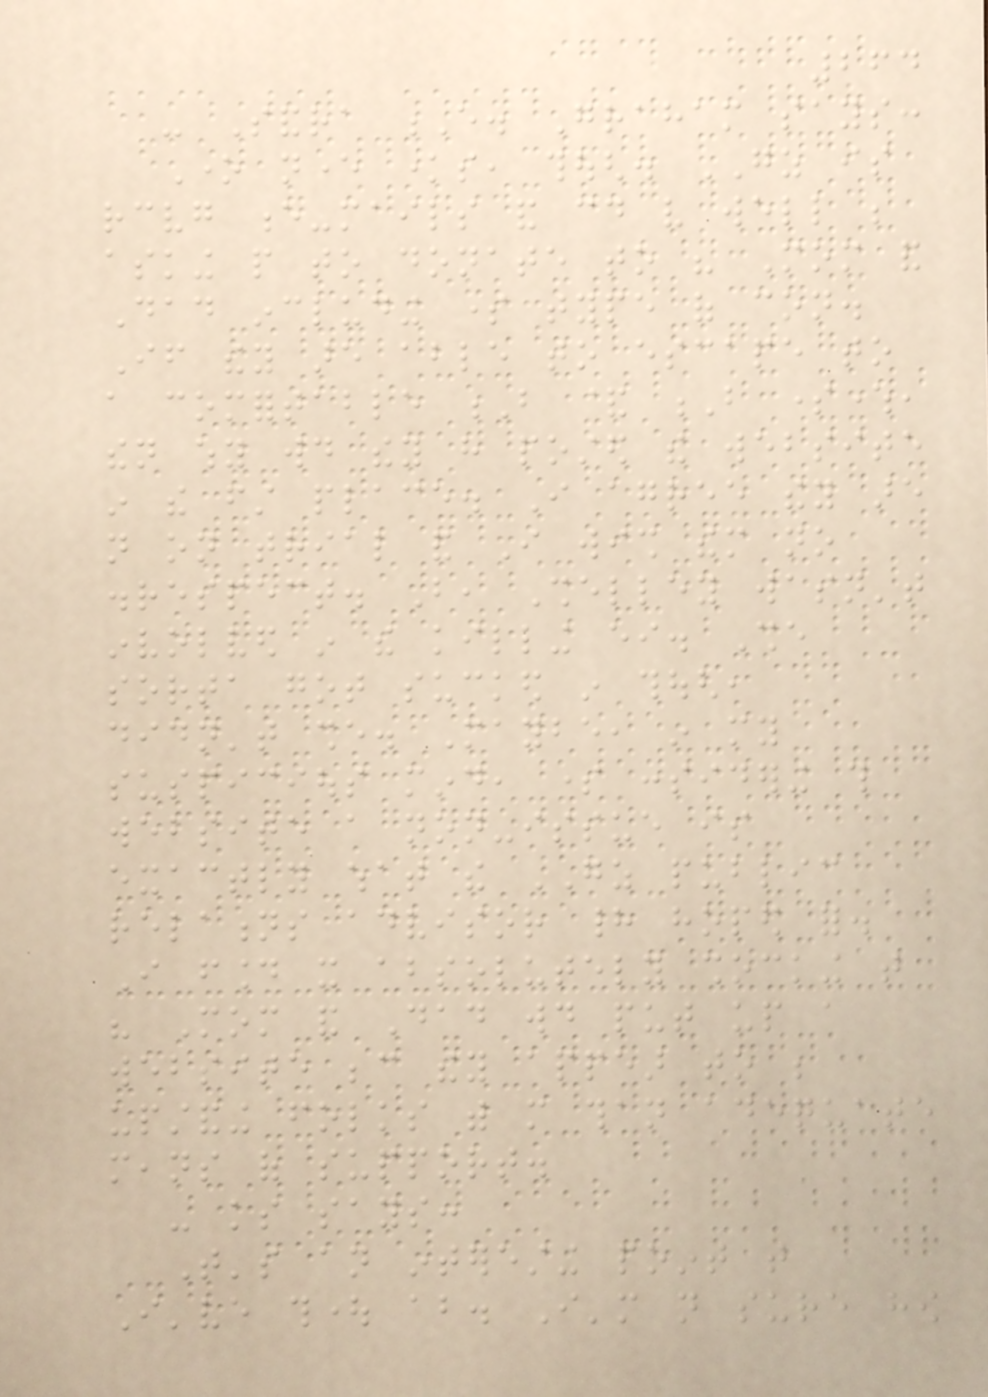264
- Sandra E. Graham says:
One never knows, though. GZ is
receiving e-mails and could very well be
asking people to donate to his Mom and
Dad including some type of con.
If they are able to escape to
a comfortable B & B somewhere,
then why would they have posted the website
in the first place. I agree they are
not on trial and I wish them no
disrespect. But, Shelley wasn't
involved in the killing either. She
sorta got sucked in though,
didn't she. Maybe, in my
suspicious mind, some considering this
website a non-issue is
exactly what the GZ public
relations advisor had hoped for.
I found it absolutely shocking that
his Mom and Dad would put up a
website because they appear to be
upstanding folks with more than adequate
means of support.
- ks says:
That's an interesting point that
I've thought about. I'm not sure how
